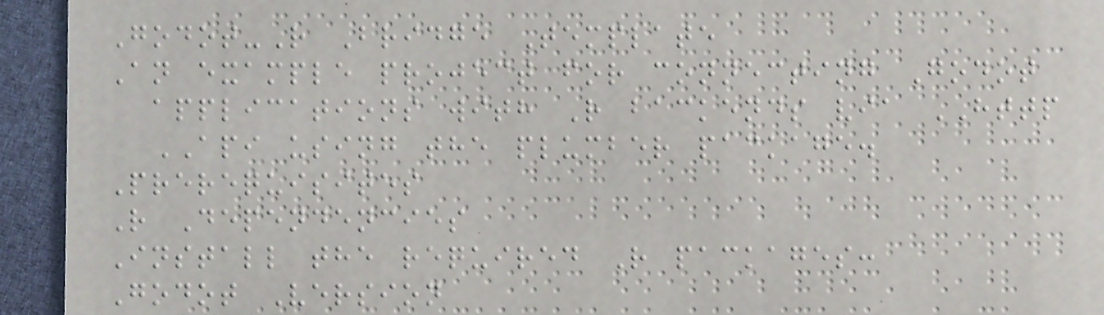Godot-R Bridge Template
An example project for connecting Godot
applications with R backends via HTTP
API using the plumber package.
Prerequisites
R Dependencies
Install the required R packages:
Godot Version
